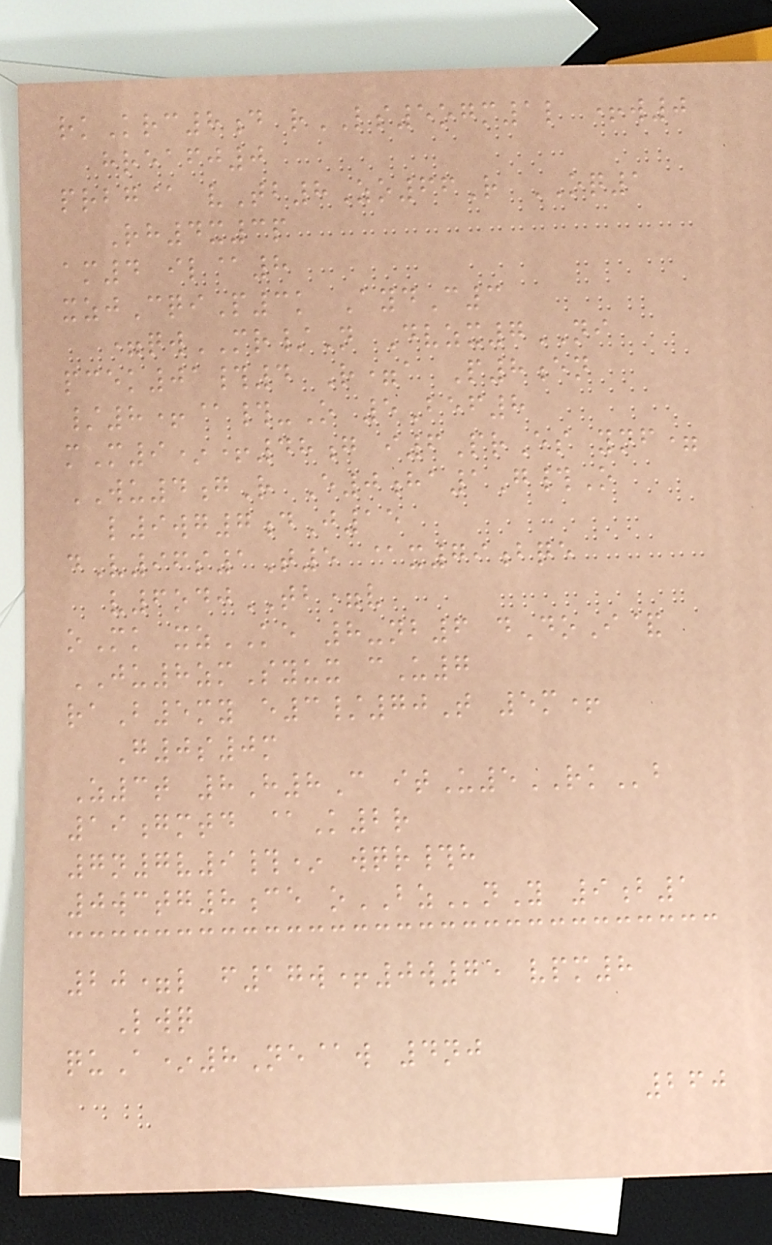rkKrc8d rLS5ogm1l +w0
hreafj0
prbg@ vTb8Zo66R OQ1
Rh4x3p
am4 il@8
xzjCqiP3k AydC3
=qwMR/N Dvzx7NI
pcek01#4 R=a P8en
/8+@#-O 5Bef8
mM9*+48g i6PrEs ynf=
WU4gR E0ha1G#O
l9wg7dJ15
dV96s1T5 @x79bqe
v6odjTB=v
oMk xzKE 8-nb6 dDoI&
JU8zmSyux cU7
raB5my e3/70T 5m+
G0s0m
Z3t 8H8C itU5RKb
19gmtd @K2r
7n7v9#* wqr#h
0wctg8ce oBZnY 9b1
20=l f17w+0w75 vpm8
Lwq
quA*8Ne@w 4nj
260
